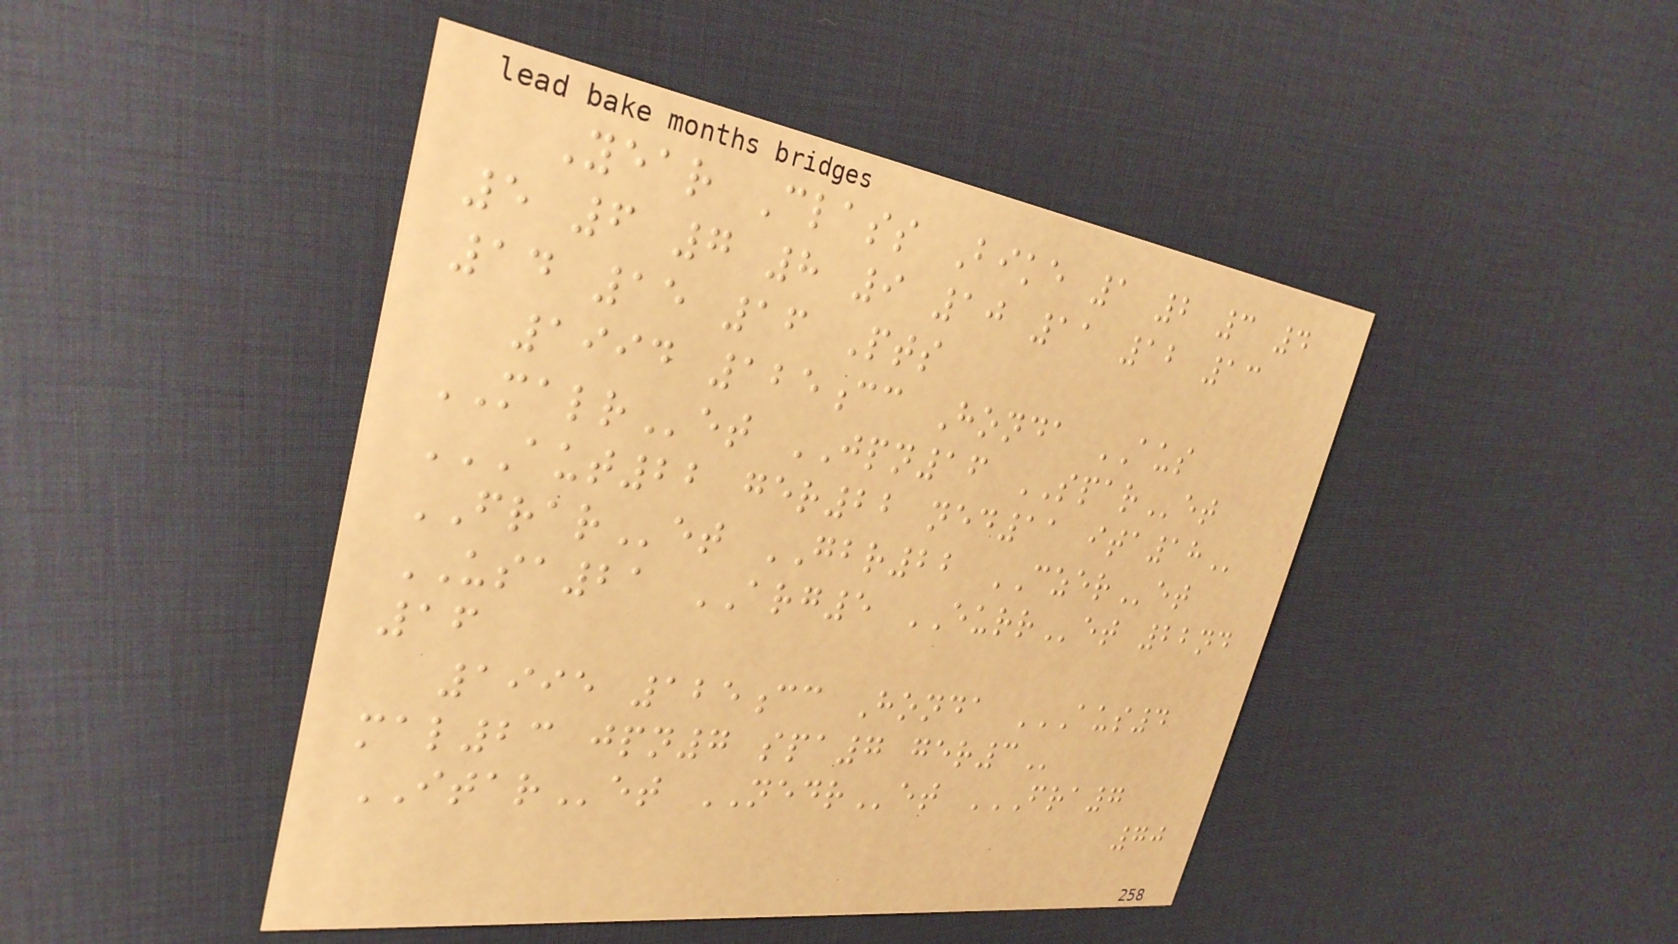Year Class Bike 1 2 3 4
5 6 7 8 9 10 11 12 13
14 15 16 Pts
1994 125cc Honda AUS
MALRet JPN16 SPARet
AUT22 GER22 NED11 ITA18
FRARet GBR22 CZERet
USA21 ARG5 EURRet 22nd
16
1995 125cc Honda AUS4
MAL23 JPN7 SPA7 GER3
ITARet NEDRet FRA7
70
